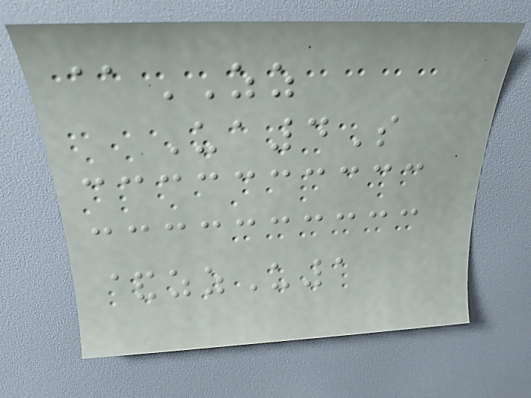@ZZ
Ua4S
&zzU1
